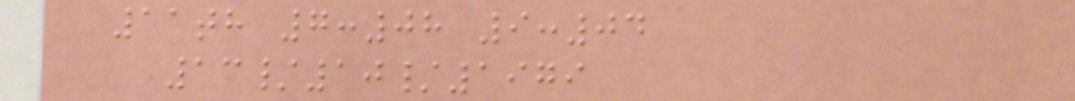11th 7:08 9:04
13/10/1979
